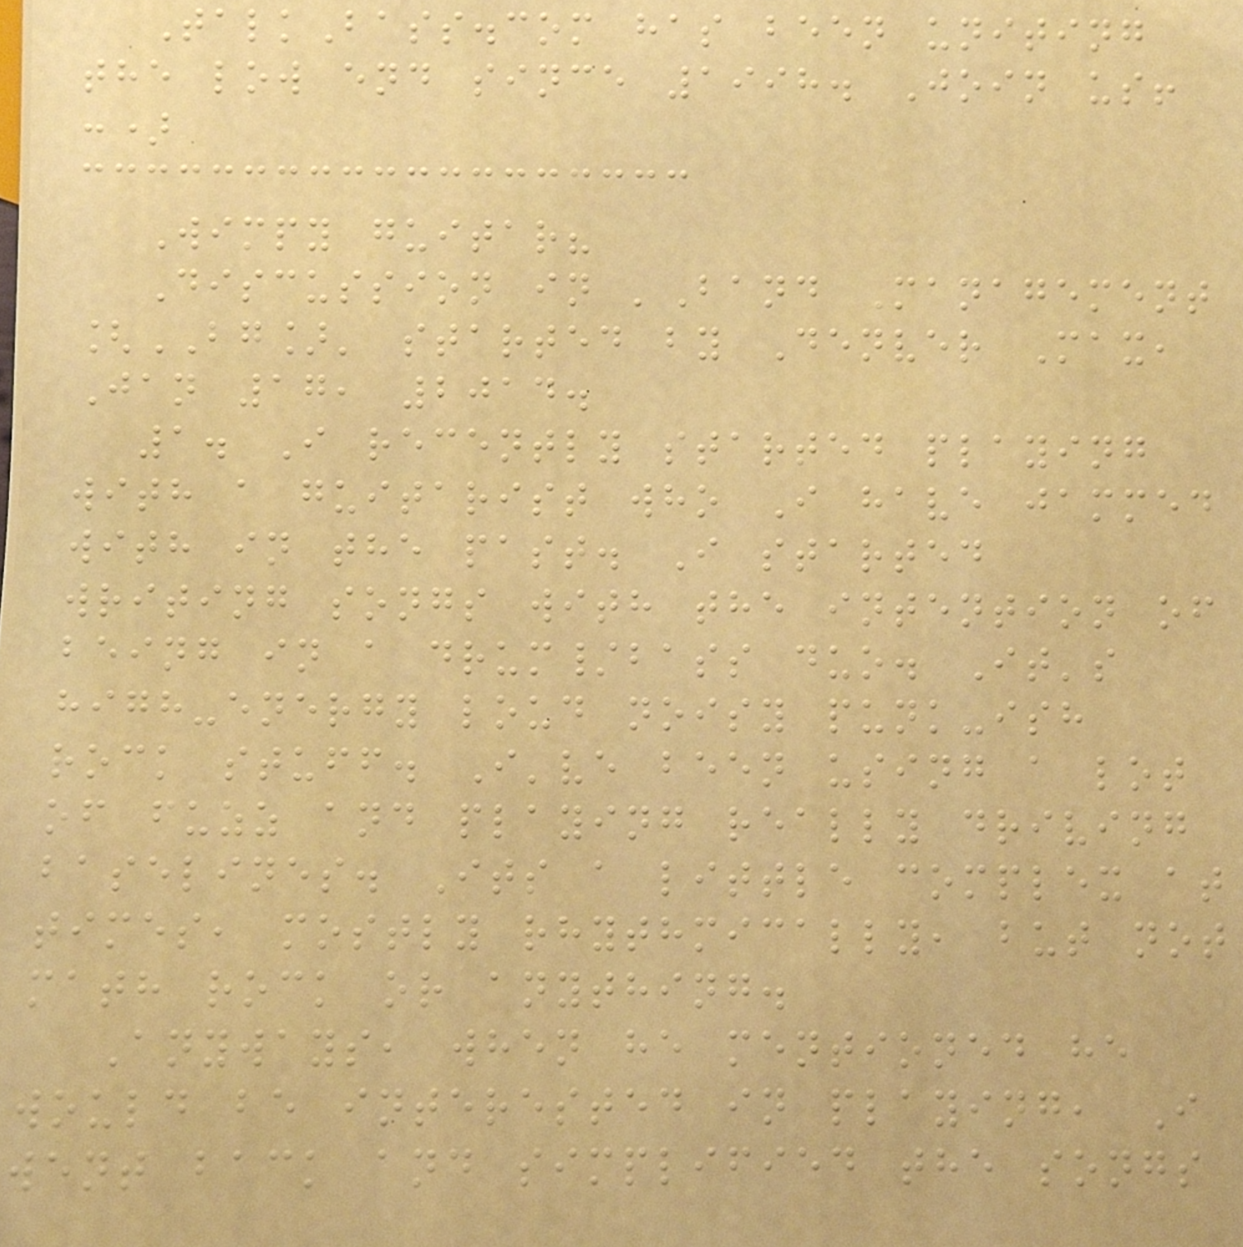TalkBass.com has been uniting
the low end since 1998. Join us!
:)
Wimpy guitar?
Discussion in 'Band Management
[BG]' started by Denver Max,
Jan 17, 2014.
1. I recently started playing
with a guitarist who I have jammed
with in the past. I started
writing songs with the intention of
being in a drum/bass duo. It's
high-energy loud noisy punk-ish
rock stuff. I've been using a lot
of fuzz and playing really driving
baselines. Its a little complex at
times, mostly rhythmically, but not
math rock or anything.
Anyways, when he mentioned he
would be interested in playing, I
went back and simplified the songs
